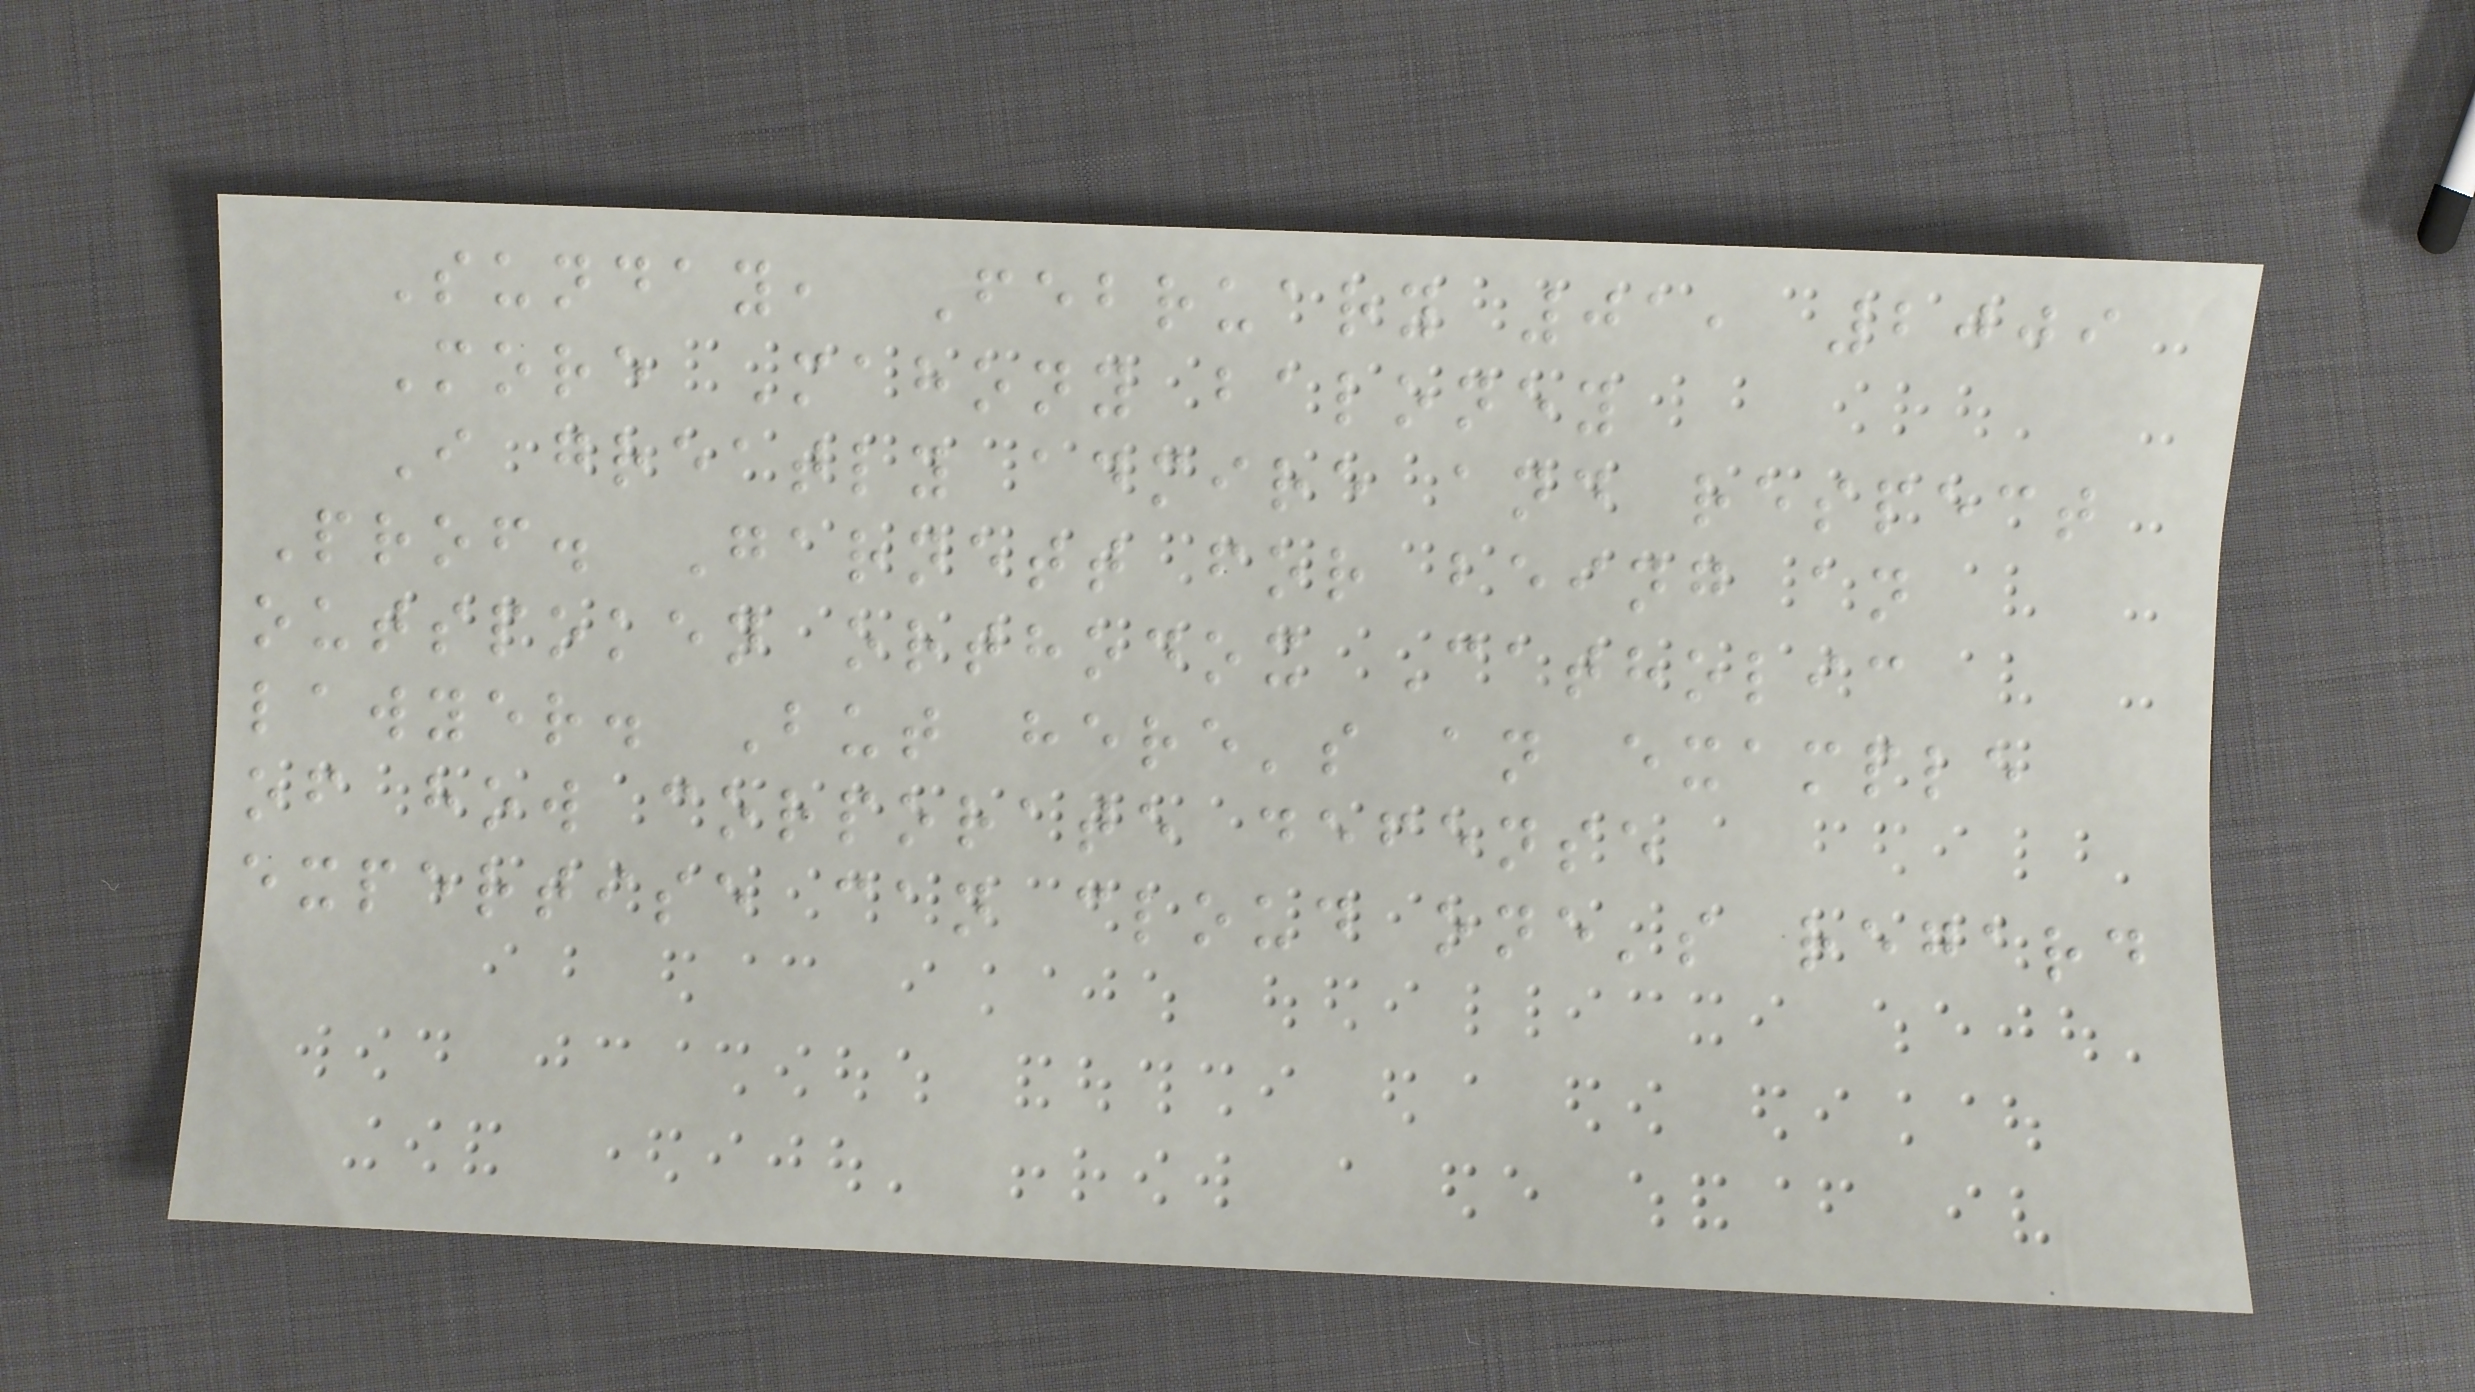Sunday, February 01, 2009
More Mahony baloney
I greatly admire and respect
Prof. Garnett for being an
outspoken orthodox Catholic
lawyer. But here's an example
of how corporate defense
expertise can cloud one's regard
